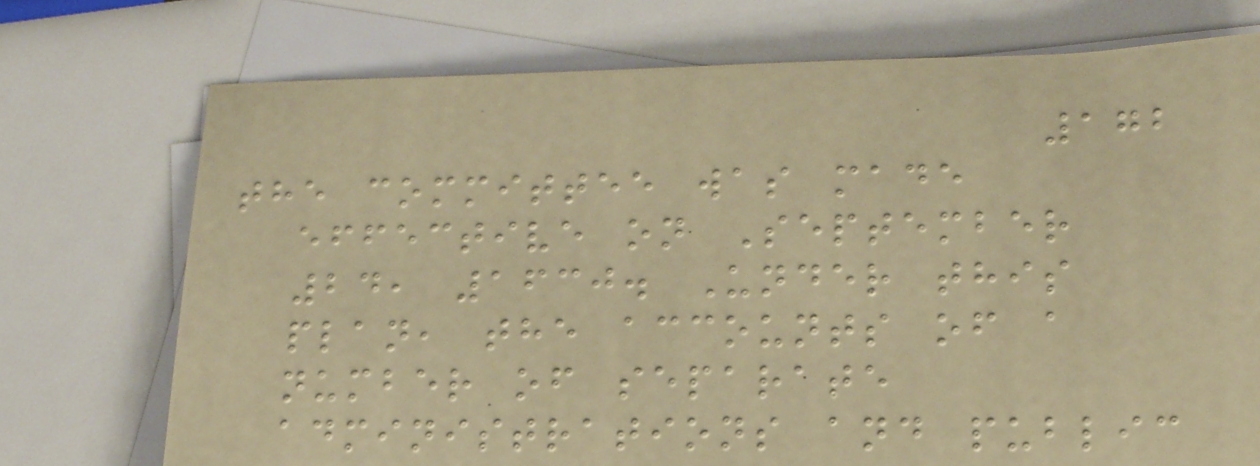172
the committee was made
effective on September
24, 1630. Under this
plan, the accounts of a
number of separate
administrations and public
